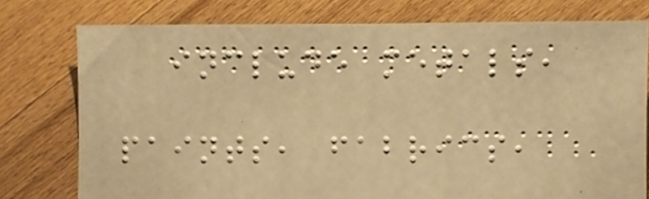include metals,
paints, fabrics,
